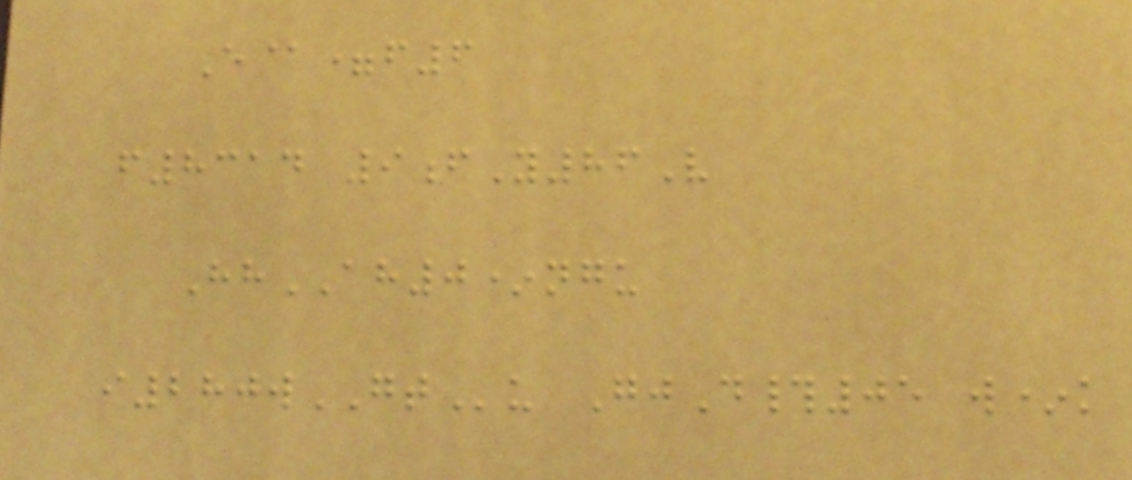E@=f6
f8314 9fY86V
HhAH0*ngu
i280wGTu GjD#05 w*k
